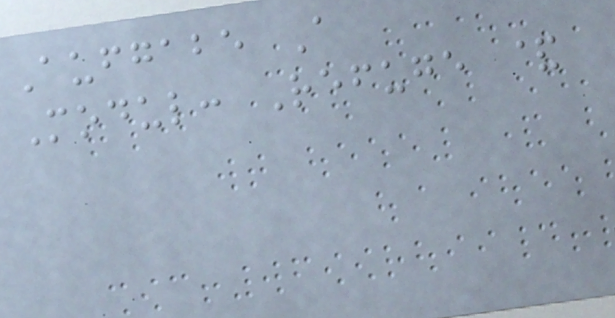Aufgabe A
Modul: Refuge &
